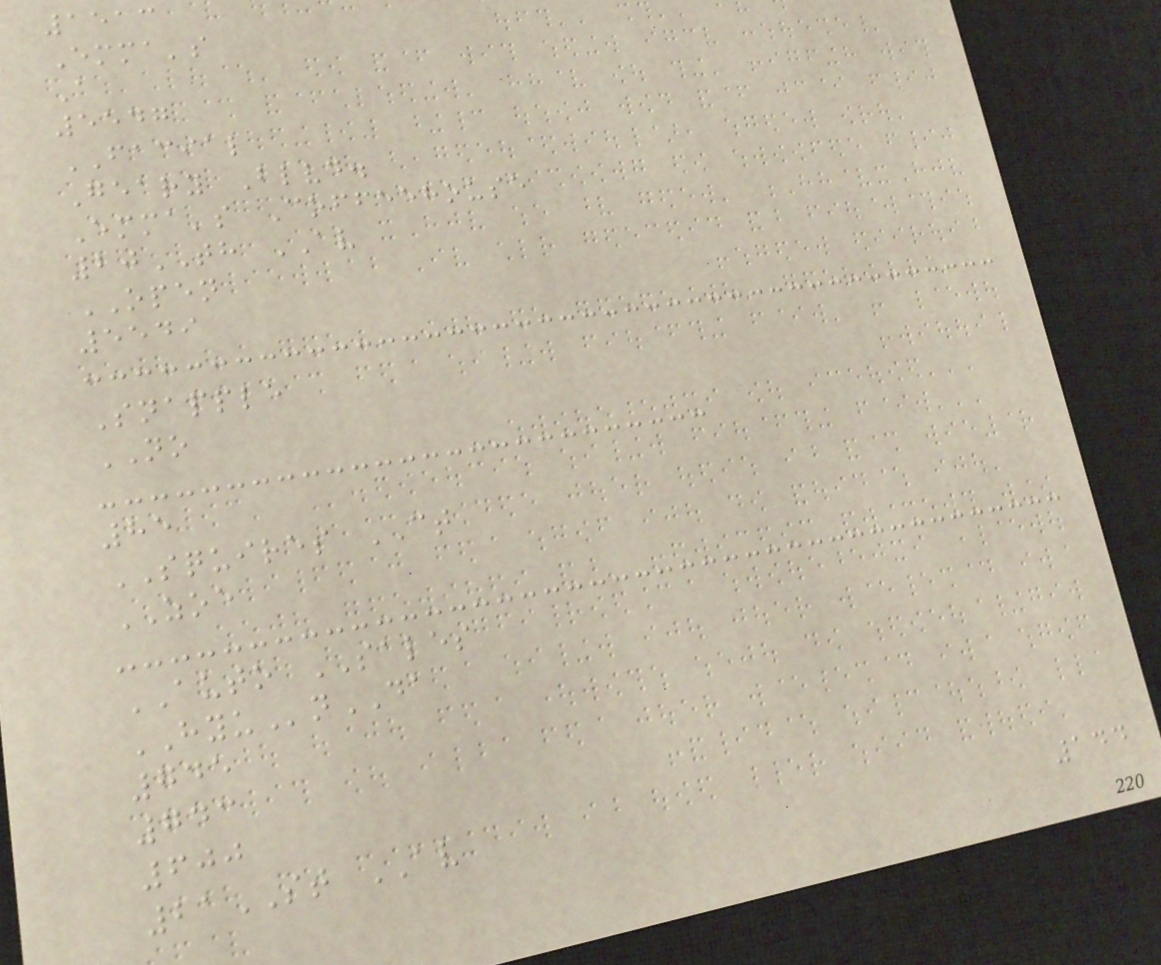1513
Emma's
A
5547
FACIAL
Geary Blvd.
Emma's Coffeehouse
20TH AV
OPEN
5549
Snapple
NO
85
SQUIRES CT
ZOE
AUTO SALES
HYUnDA
745
743
600
21ST AV
144
